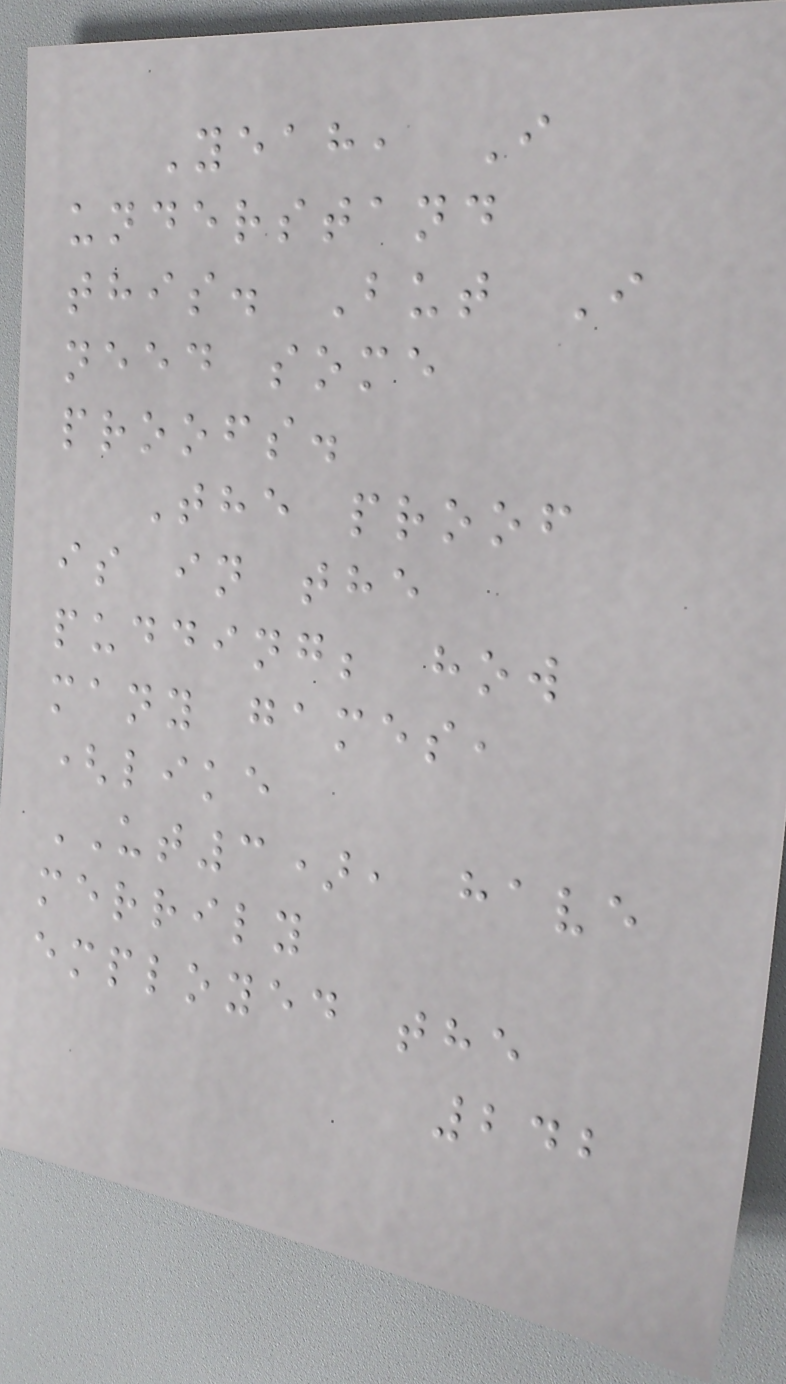Yeah, I
understand
this. But I
need some
proofs.
The proof
is in the
pudding; how
many games,
(like
UT3), have
merrily
employed the
242
